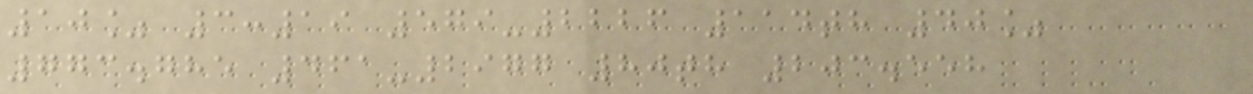10% 3:19 579-2226 114th 40%
773.785 461-2977 80th 203.558
